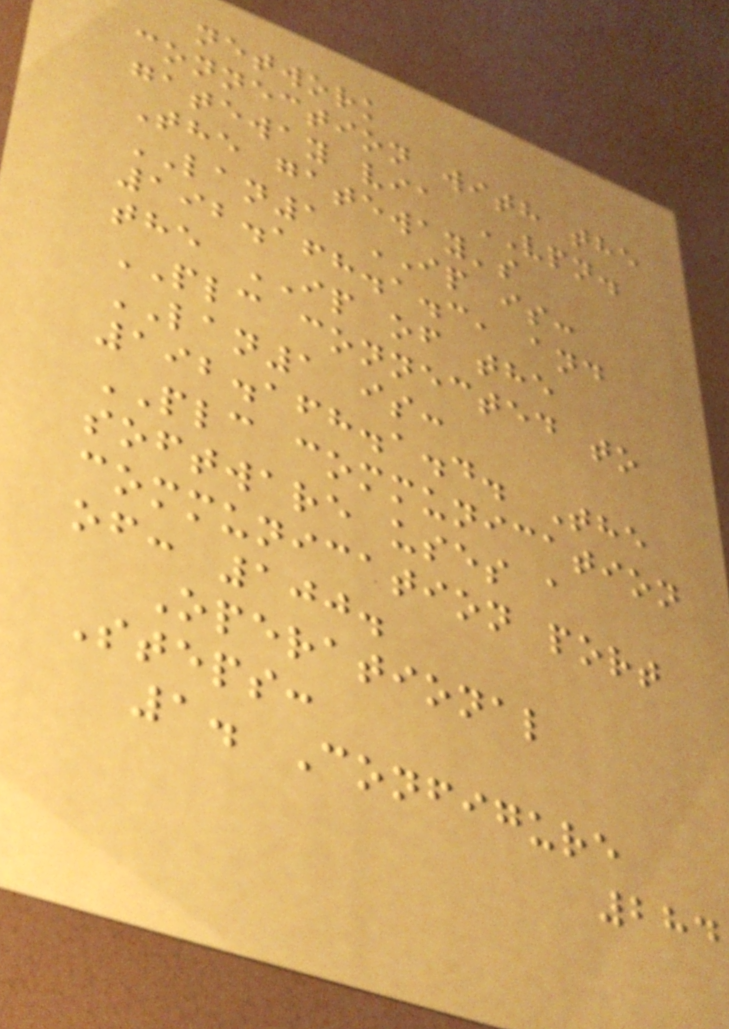network
connection with the
gateway via VPN.
The gateway's
LAN1 IP is:
192.168.1.3, and
the IP of the
PLC connected to
LAN1 is:
192.168.1.4. The
PLC communication
software uses a
communication port
of: 100.
Operational
Steps:
1. Configure
284
